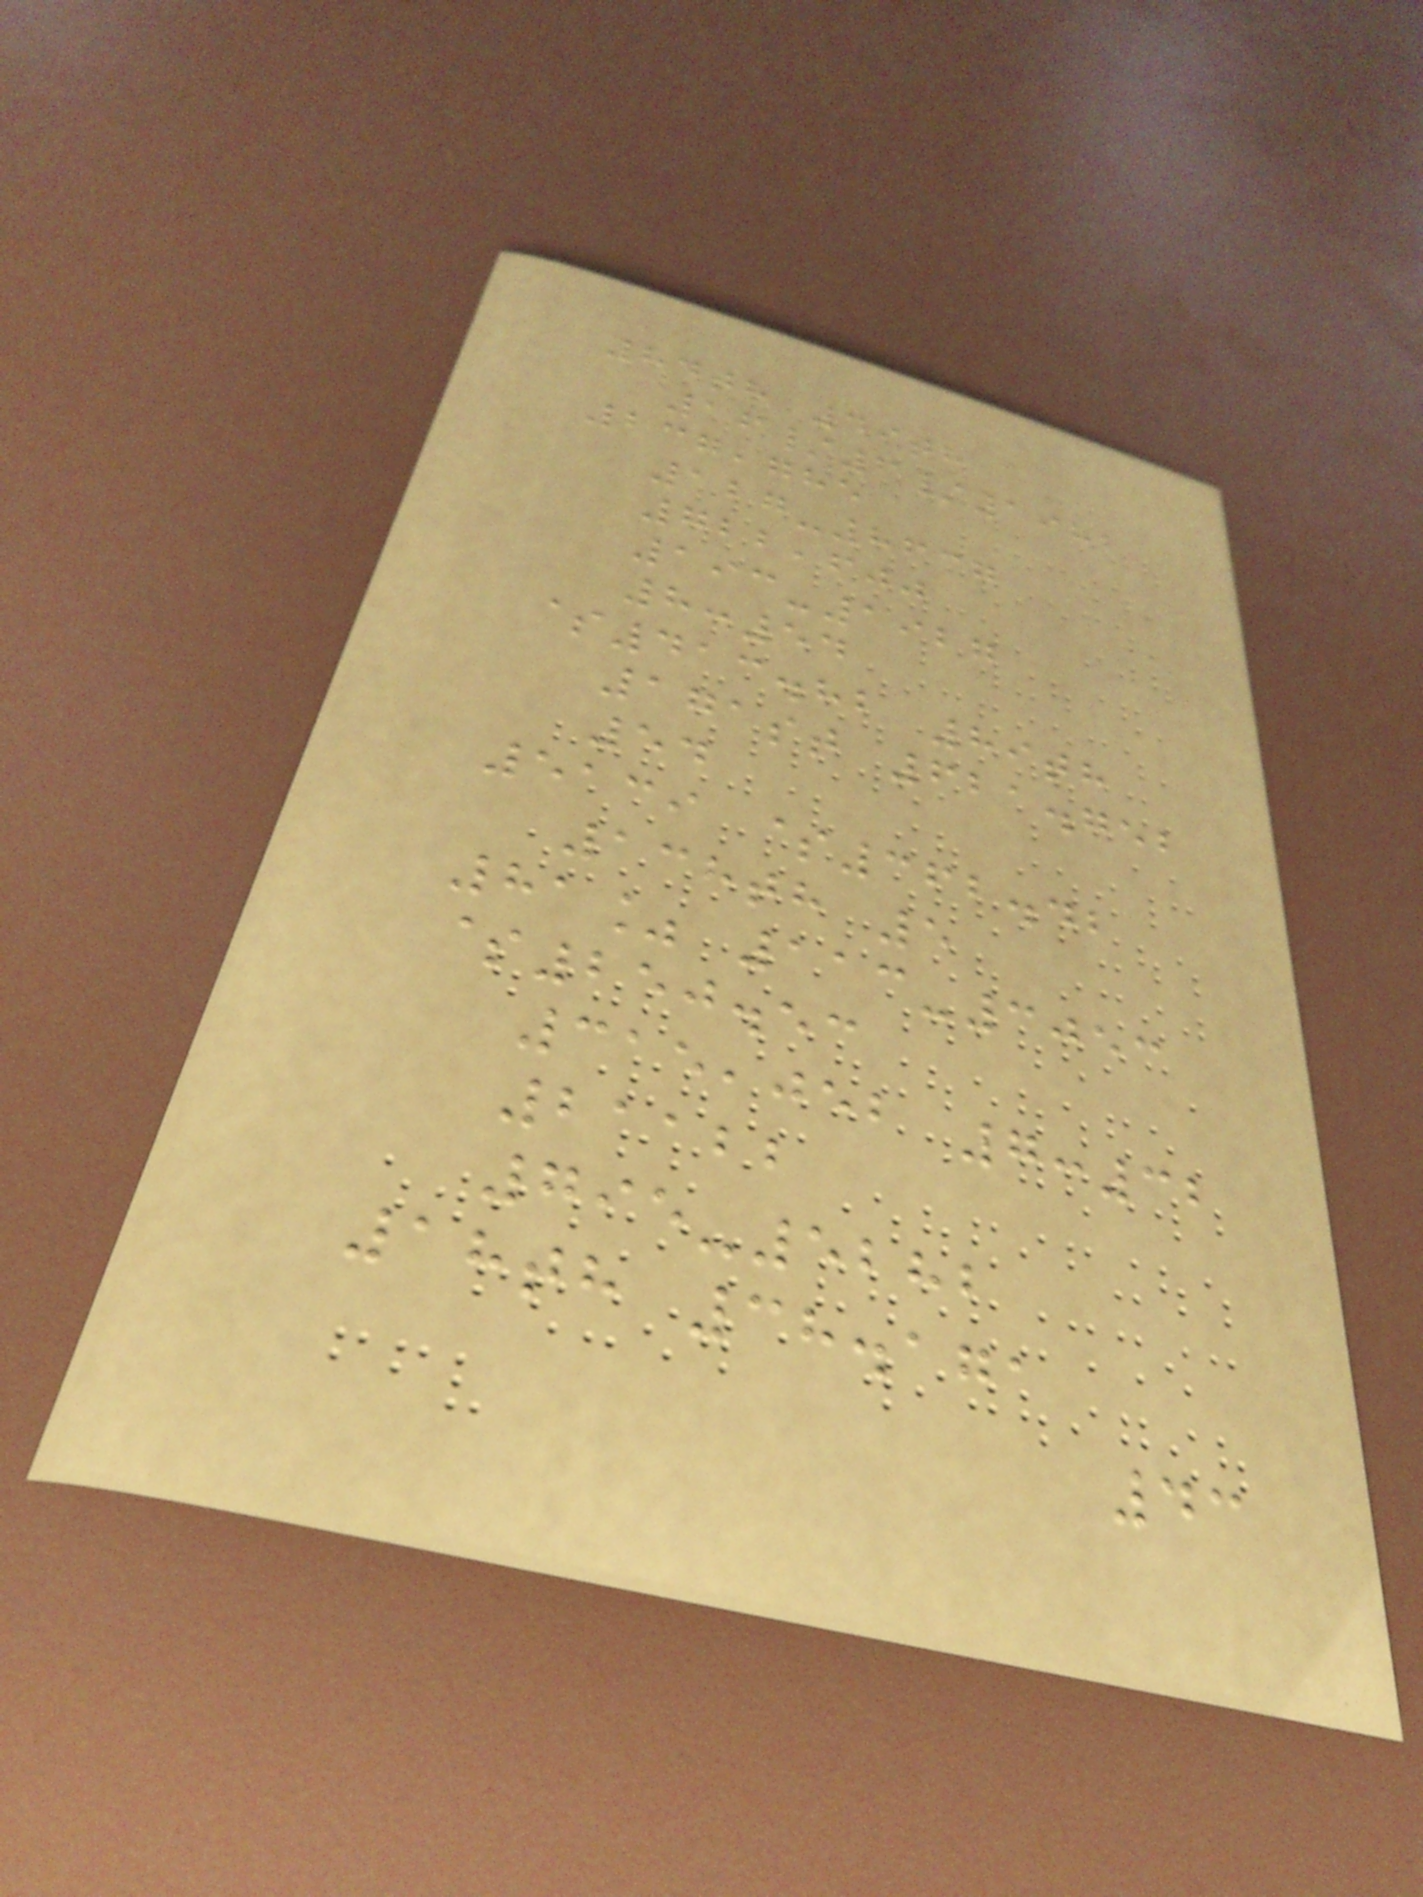84th 49th
16/6/1982
237,785
127-8637
722,600
193-1927
8:54
$413.82 89th
171st 621.752
54
5139 $362.42
138th 5
81% 113-3053
$250.53
315,052 7:32
21122
795-5282
18th 38.171
43
